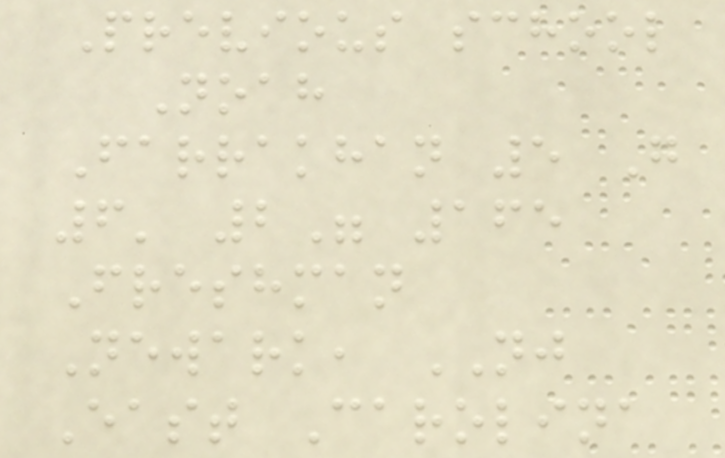Previous school
Noah
Farrakhan 5 G
6' 2" 165
Freshman
Newark, NJ
East Carolina
